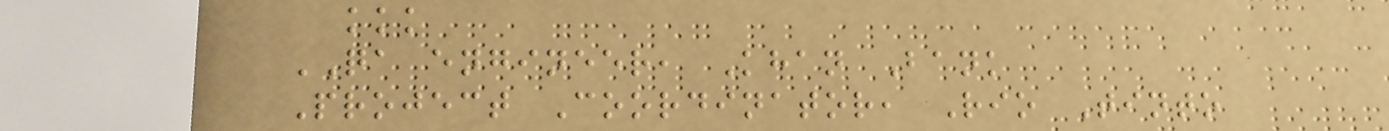kkk
QA engineer, Khan Bank
Project Coordinator, Rio Tinto
